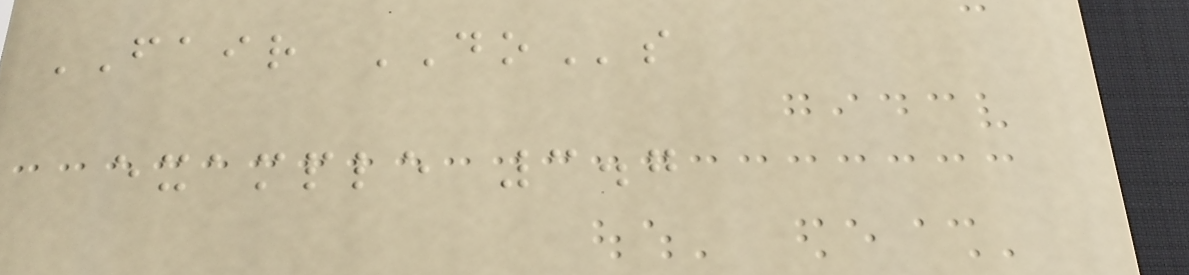FAIR DOs
example 3.7
